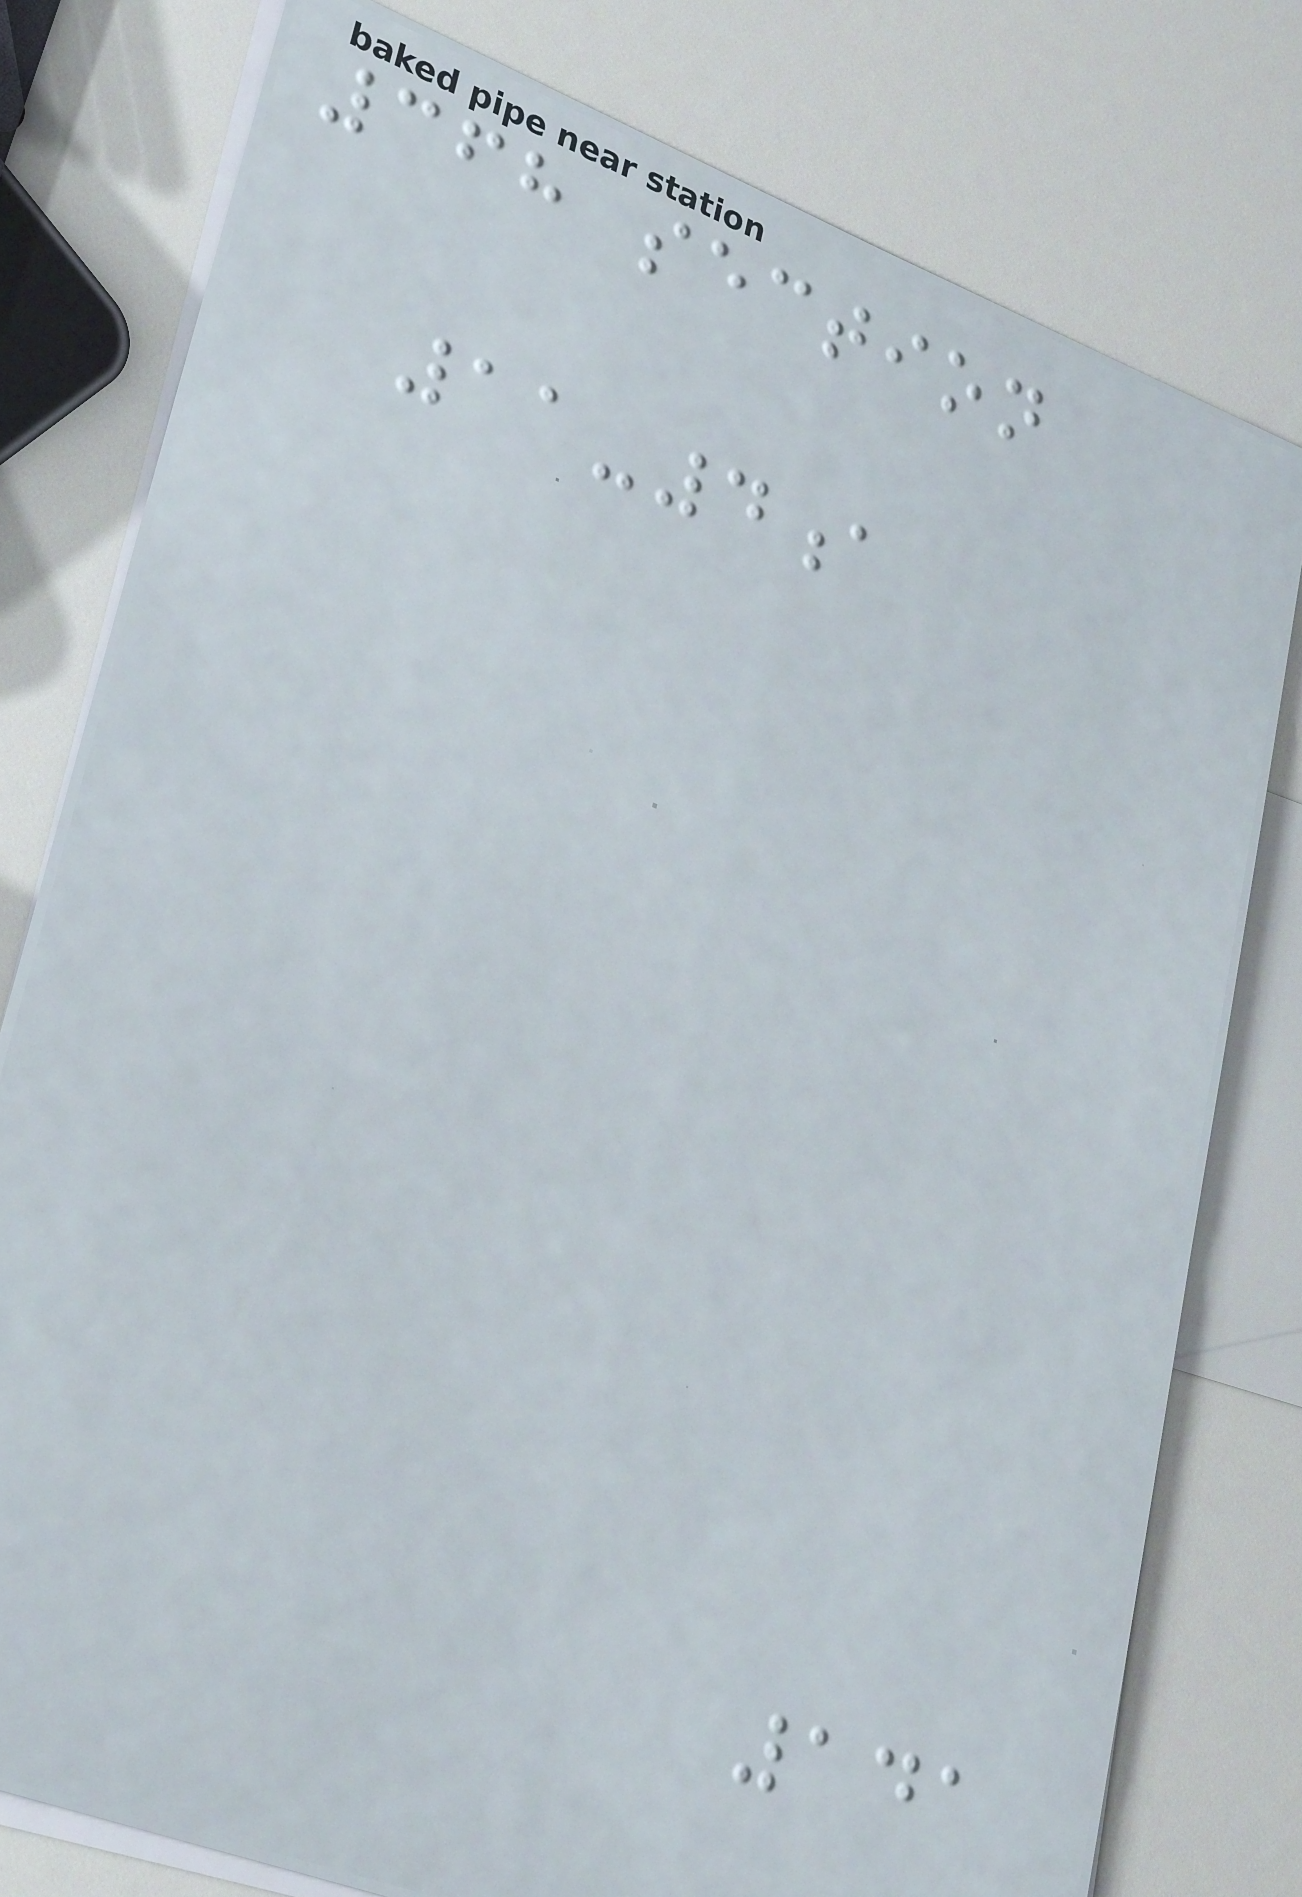368 section
11-4a
141
